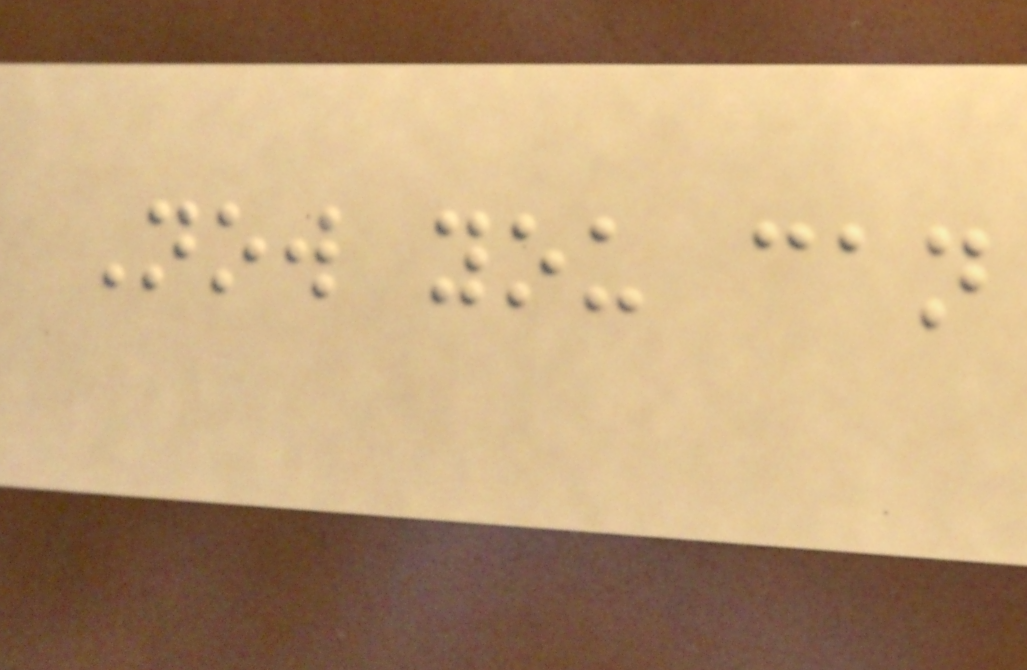Now you can
